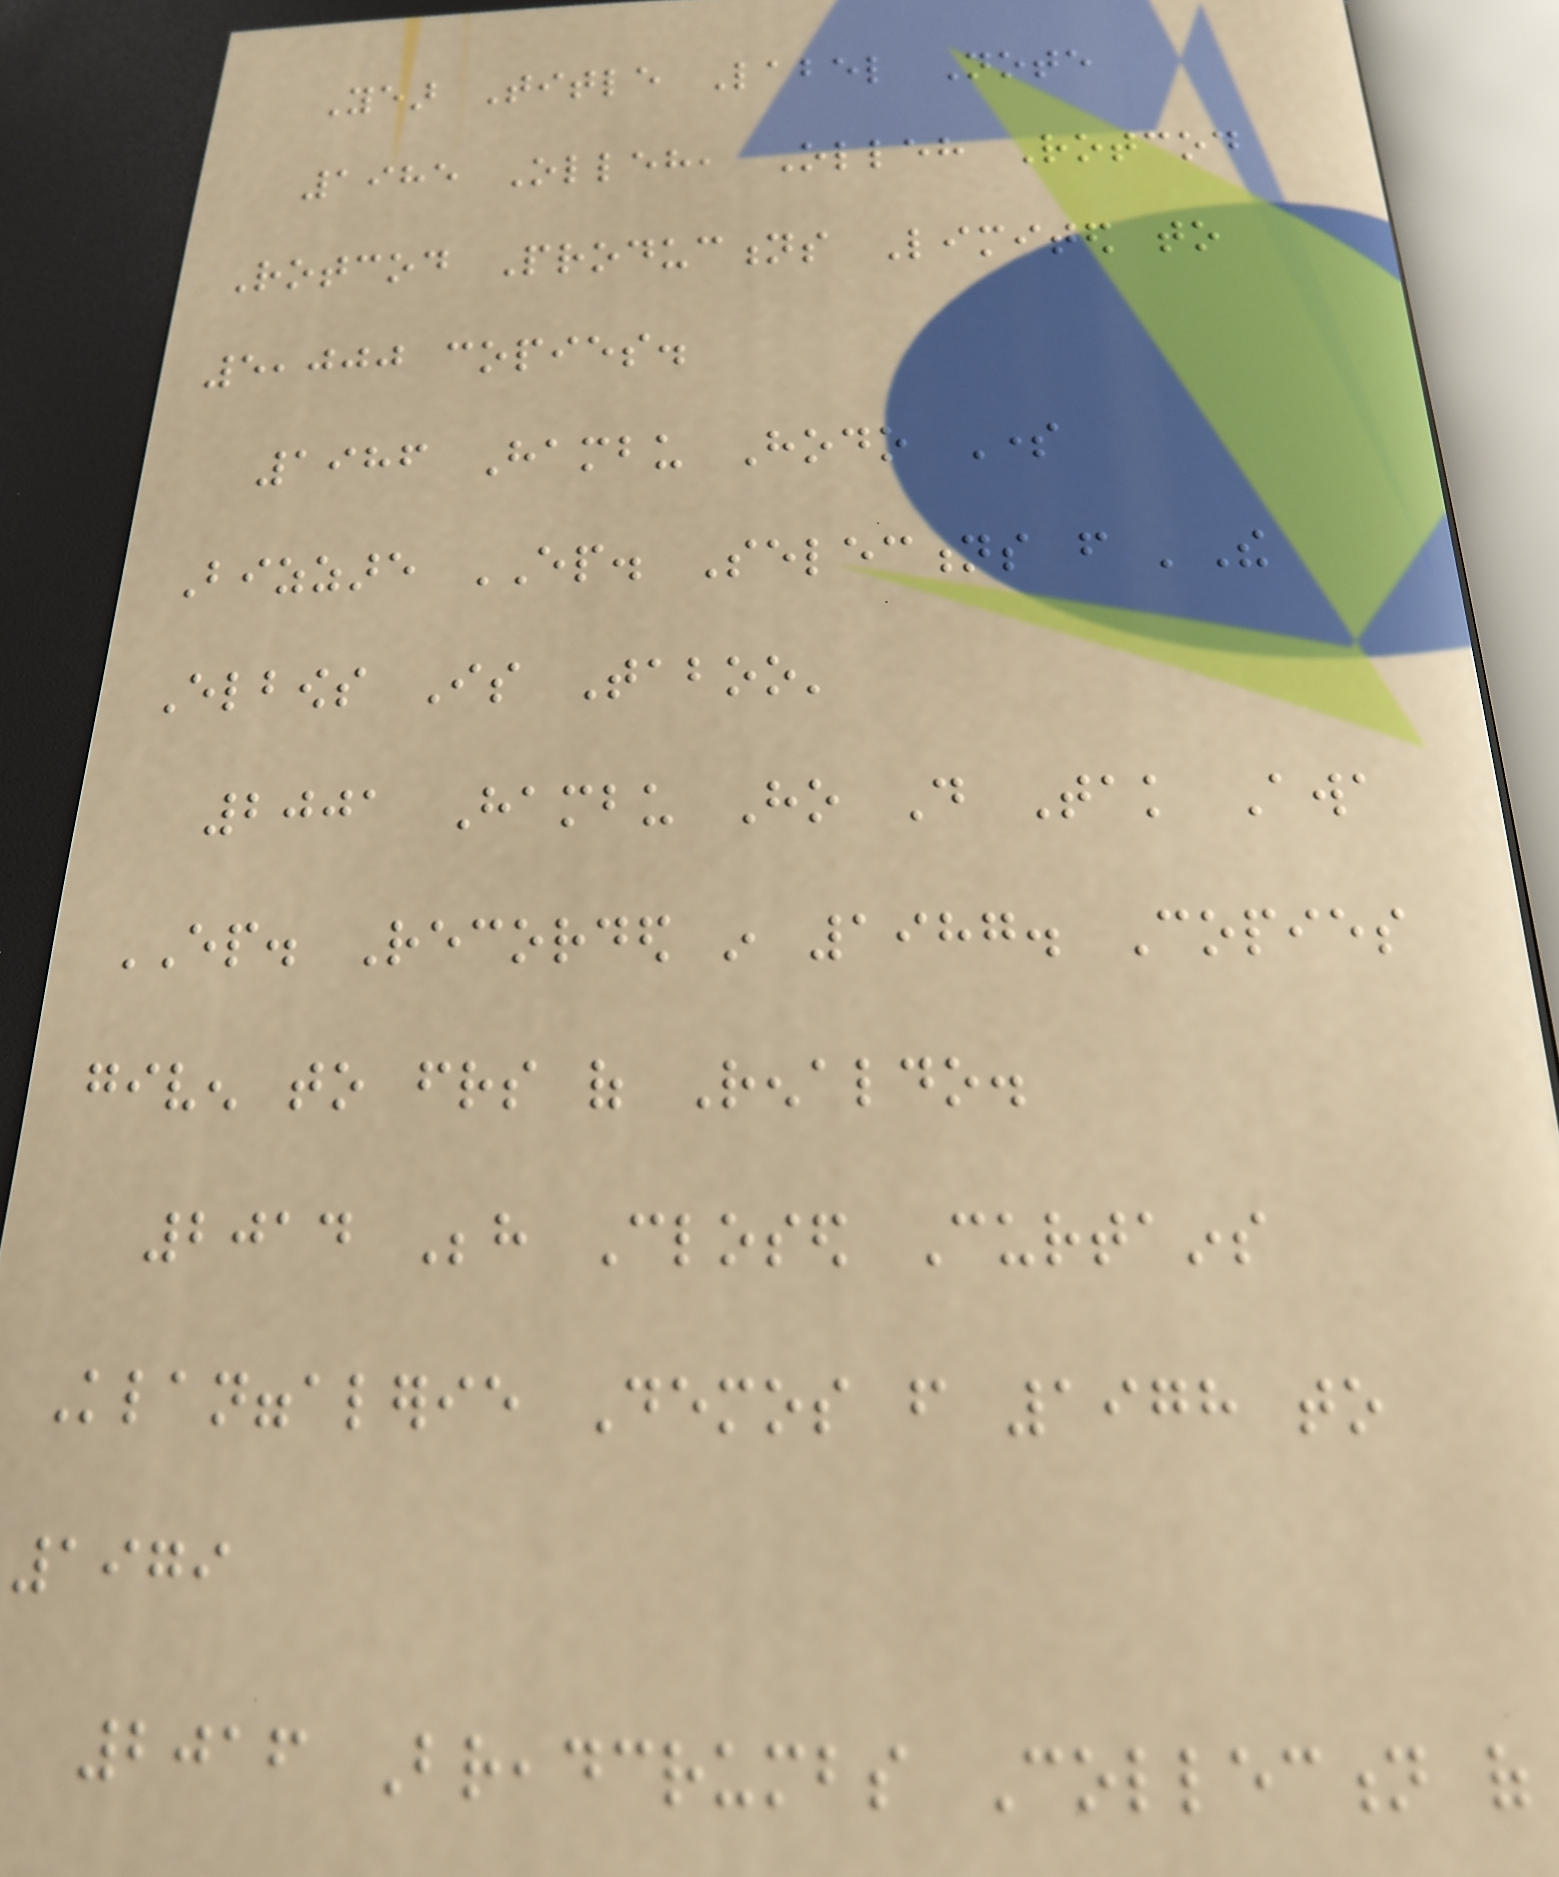Year Title Label Note
1985 Olleh, Olleh Rotcod
Rotcod Productions Limited to
5,000 copies.
1986 Hambu Hodo Some
Bizzare EP. Selections from 'The
Elbows Is Taboo'
2001 Hambu Ho Do Tak Awa
EP. Recorded in 1987. Copies
given to friends of Renaldo.
2014 Behind Closed Curtains
Klanggalerie Demos from 1978 to
1979
2016 Breadcrumbs Collection of
